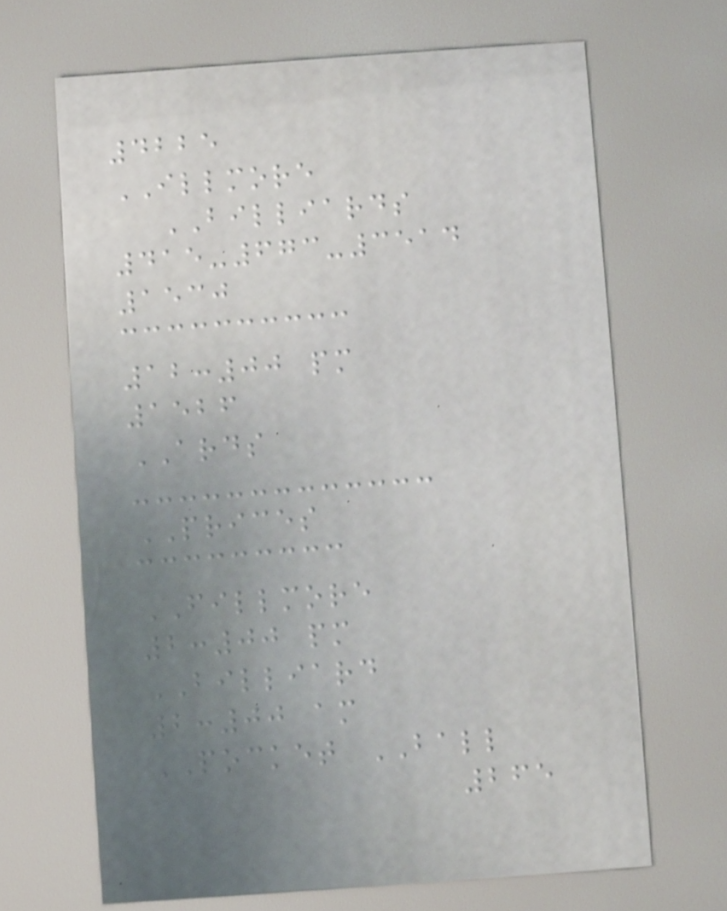4225
ILLMORE
BILLIARDS
415-673-3514
1530
12:00 pm
1526
ARDS
PRICES
FILLMORE
2:00 pm
BILLIARD
2:00 am
POCKET BALL
265
